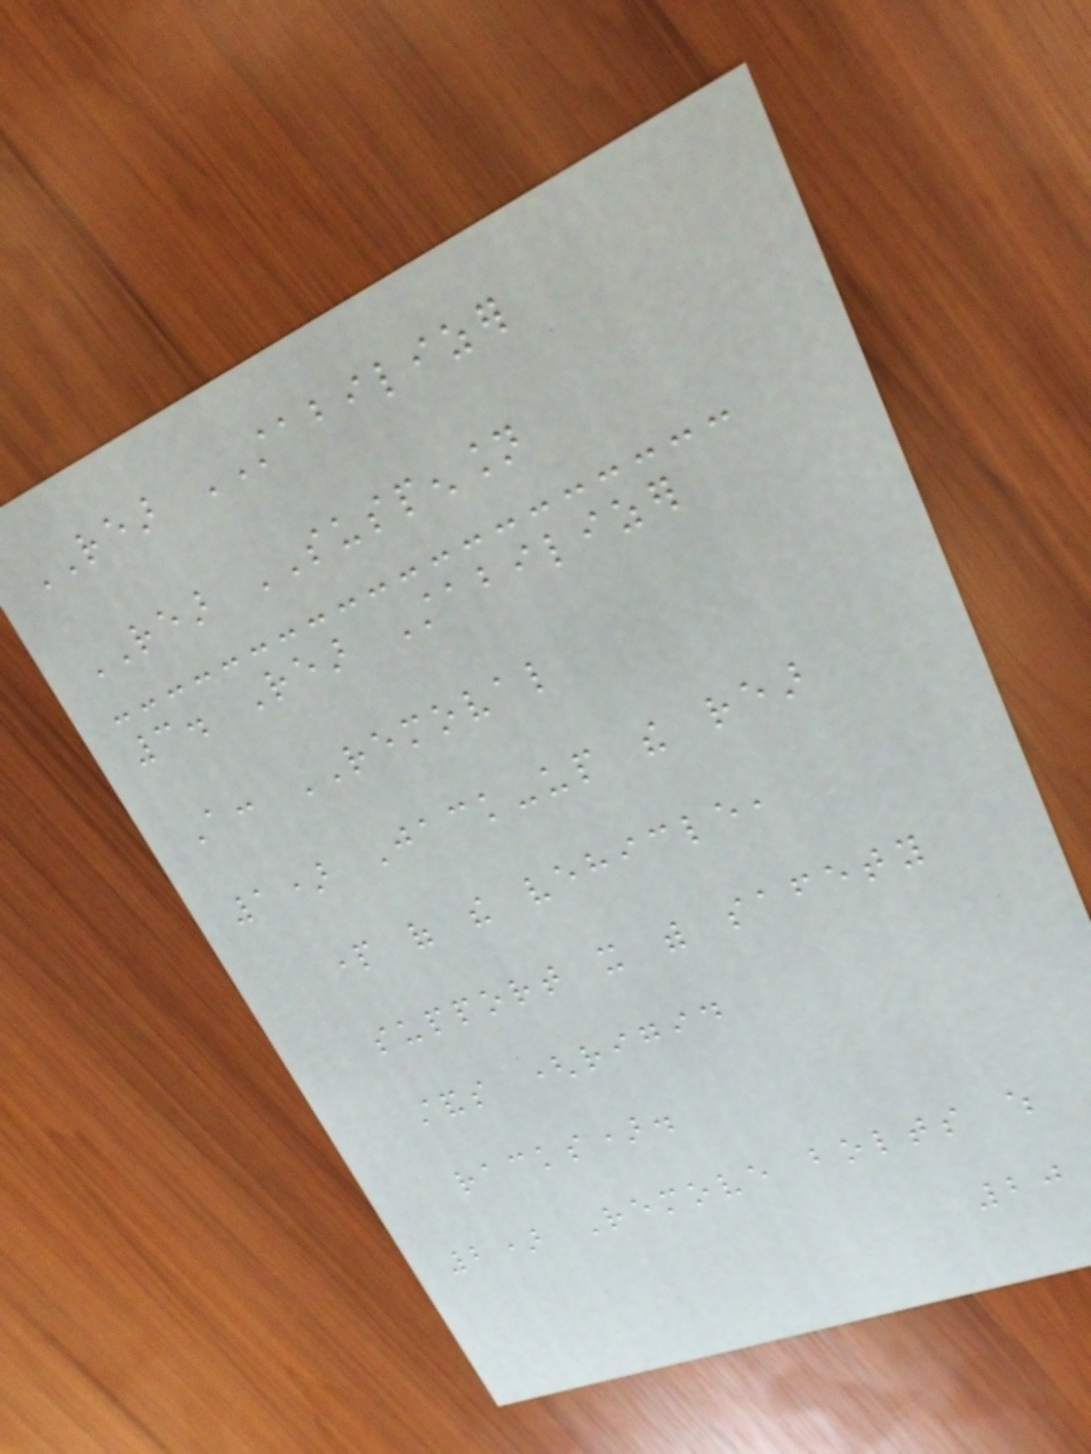REAR STABILIZER
REAR SUSPENSION
3. Rear Stabilizer
A: REMOVAL
1) Jack-up the rear
part of the vehicle,
support it with safety
stands (rigid
racks).
2) Remove bolts which
20
